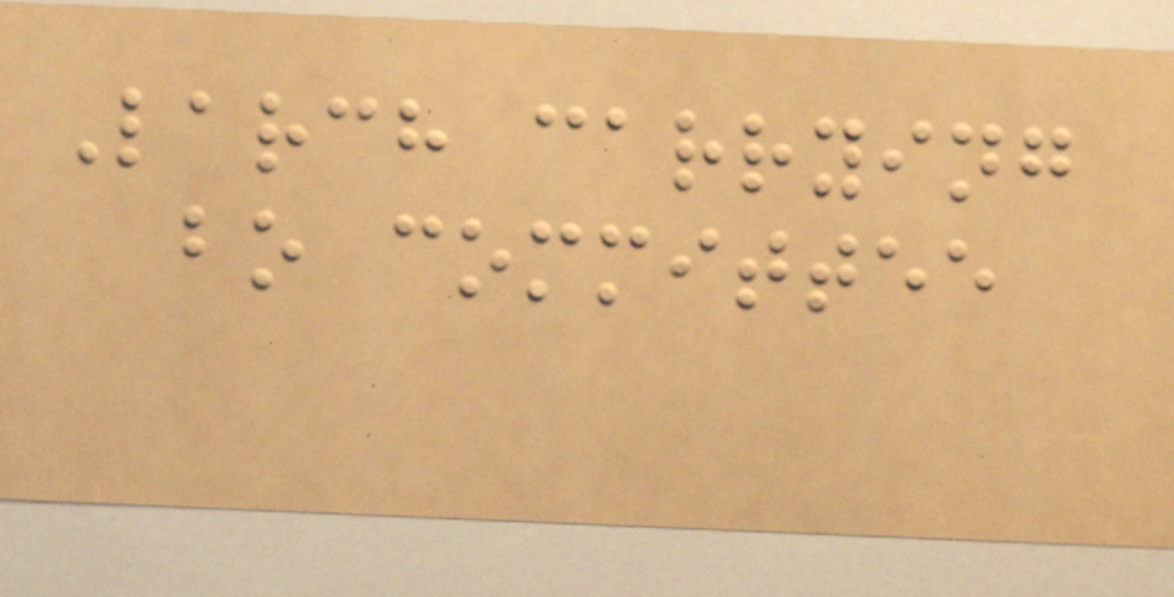Larch carrying
bo committee
